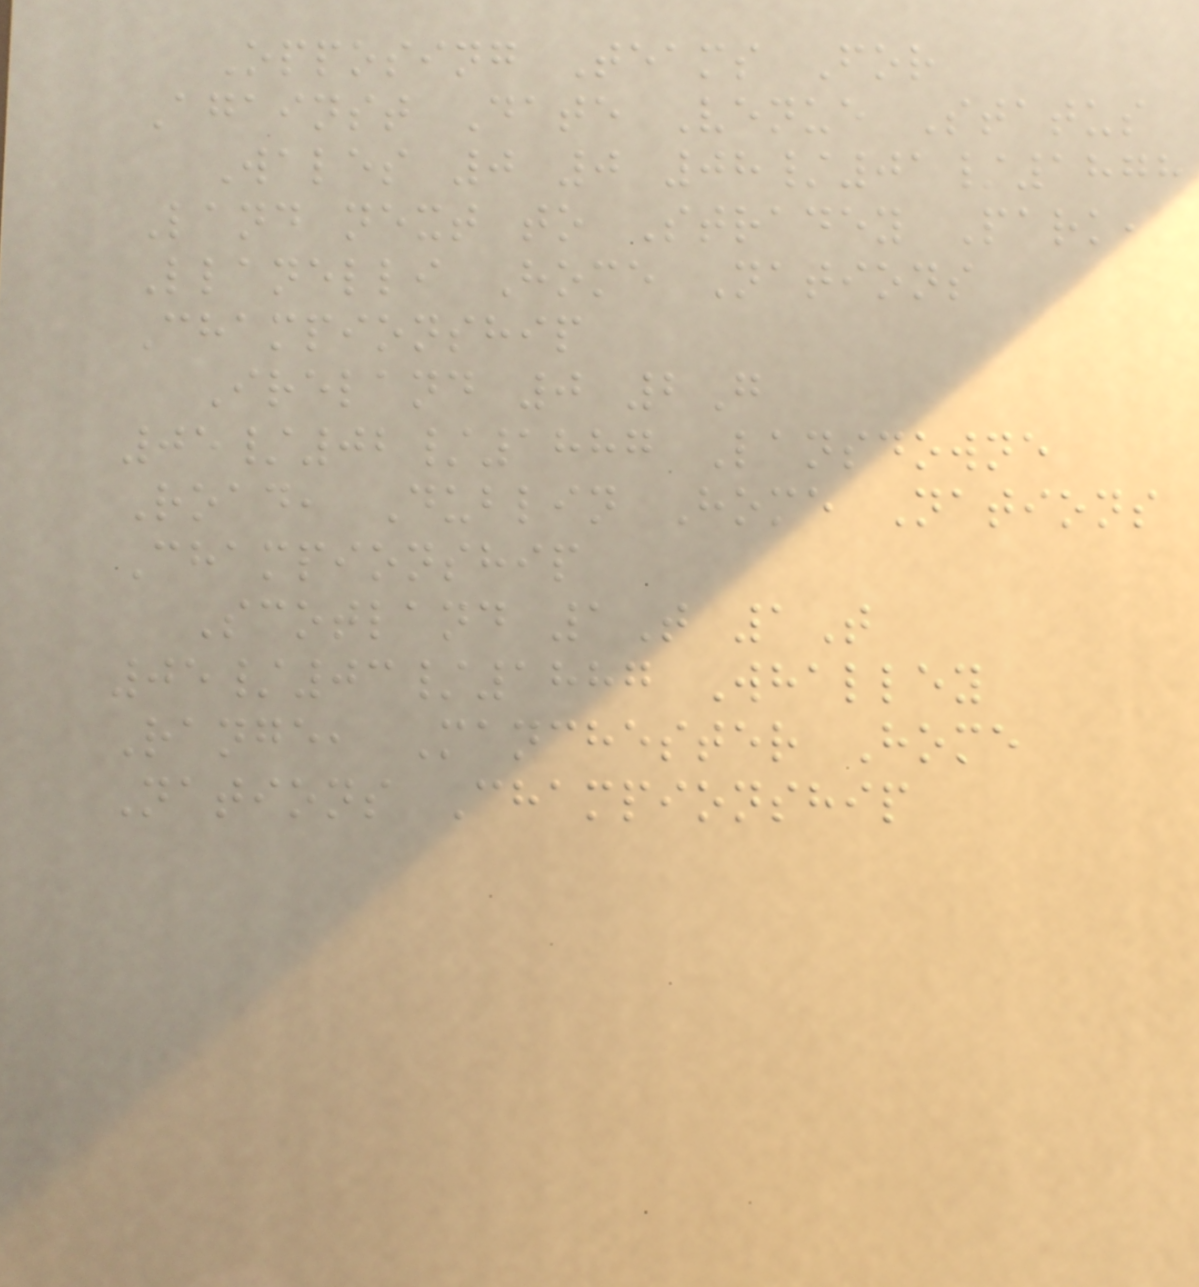Opposing Teams For
Against Date Venue Status
Wales 0 0 08/01/1878
Land next to Stradey Park,
Llanelli Home Nations
Championship
Ireland 0 2G
05/02/1887 Lansdowne
Road, Dublin Home Nations
Championship
Scotland 1T 1T
05/03/1887 Whalley
Range, Manchester Home
Nations Championship
